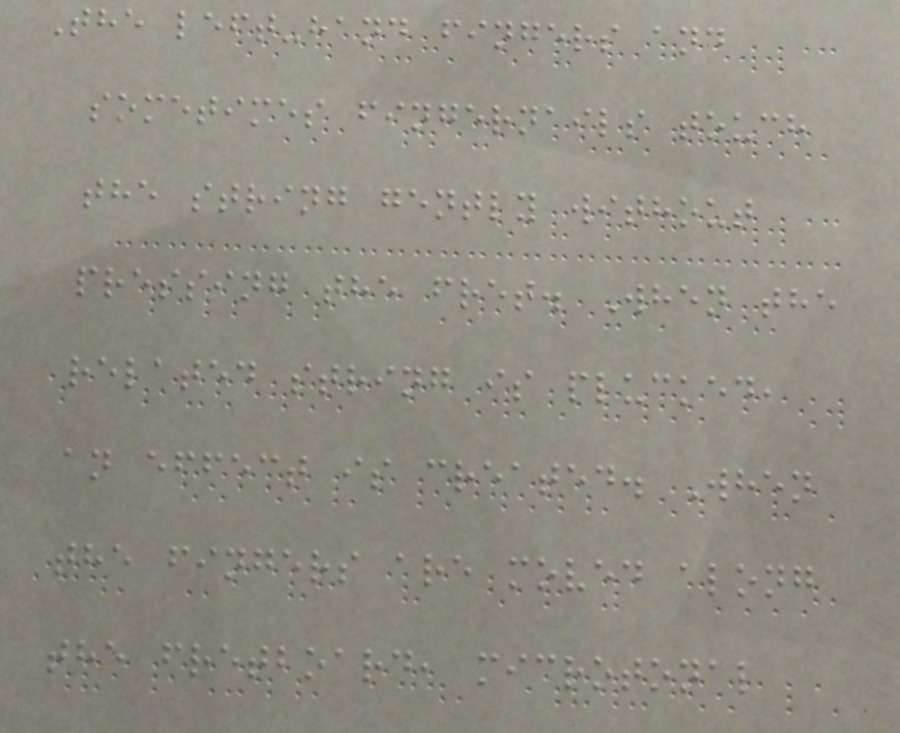The left-hand fingers and
sometimes fingernails touch
the string gently without
pressing the fret. When the
related string is plucked,
an effect is created. When
the fingers are moved along
the fretboard, microtonal
